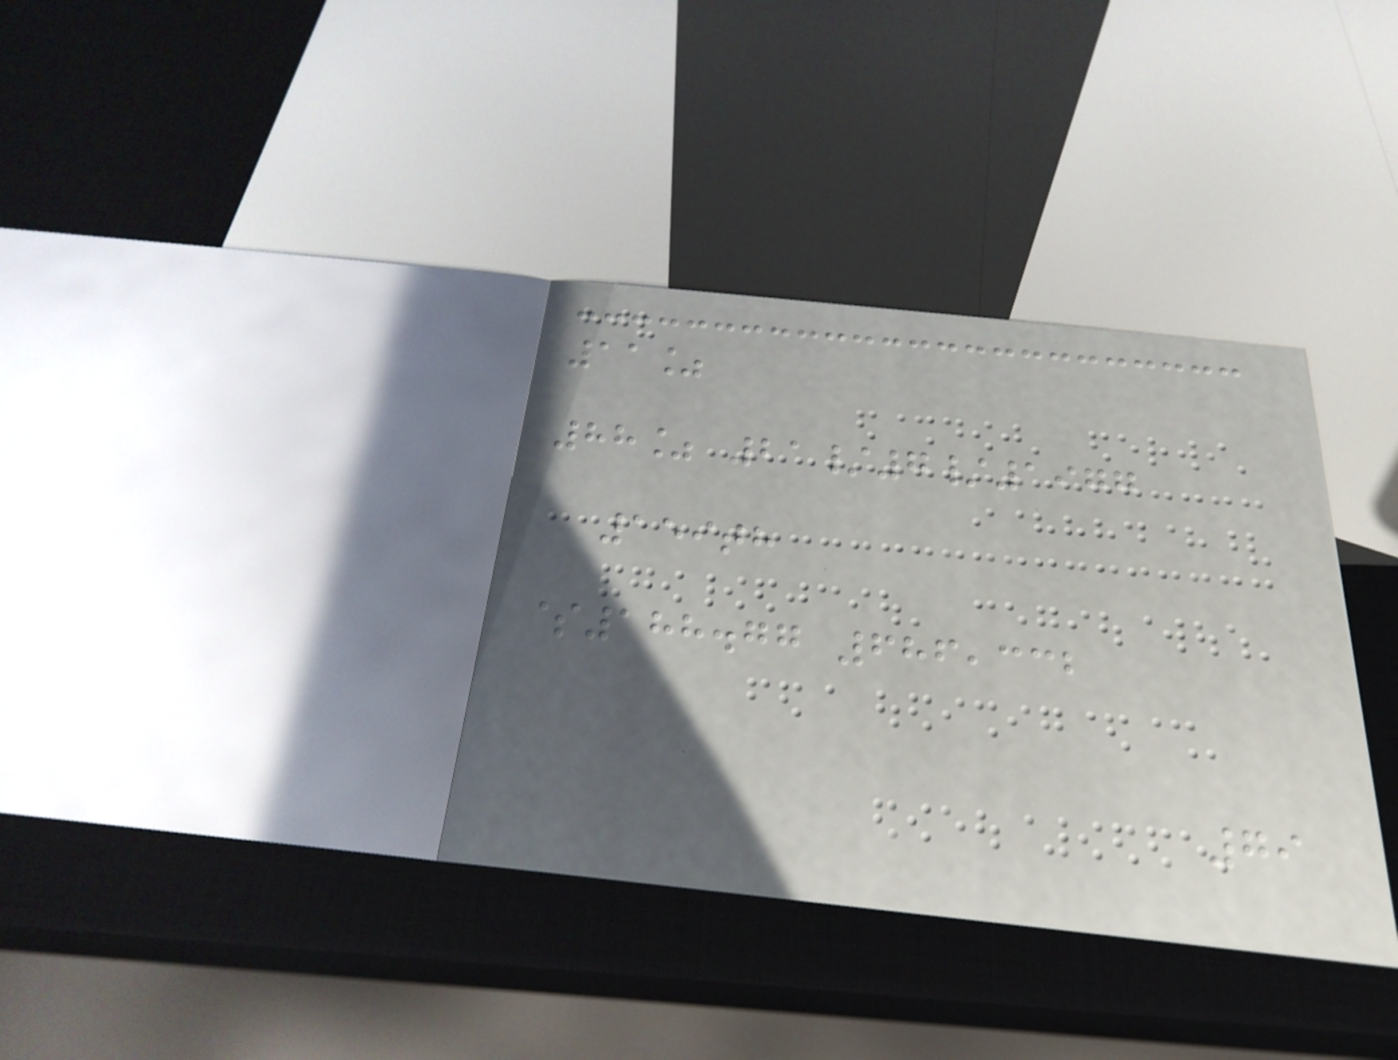11%
88% 21/7/1977
159th
$188.77 686,332
79
